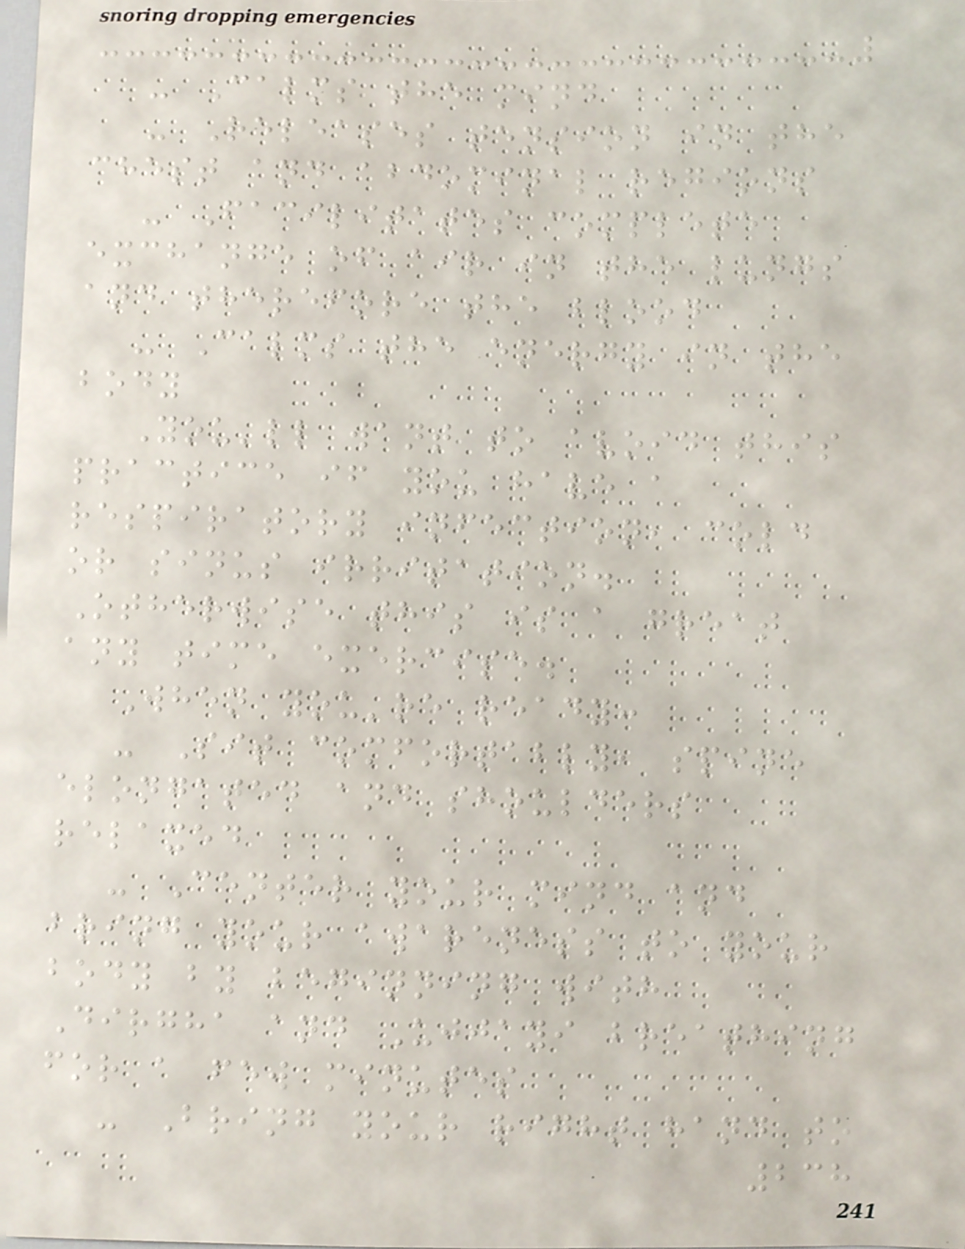- Calms the mind
- Releases tension in the
chest and abdominal regions
- Facilitates complete
exchange of air in the lungs
and therefore the blood
- Calms the energy in the
body
You'll want to avoid this
practice if you have a
respiratory infection, cold
or sinus irritation.
Otherwise this is a great
any time exercise.
When you're ready:
- Sit comfortably, spine
elongated and shoulders
relaxed
- Center your mind and
bring your awareness to your
body by beginning with
Dirgha and Ujjayi breathing
for a few minutes
- Bring your right hand to
238
